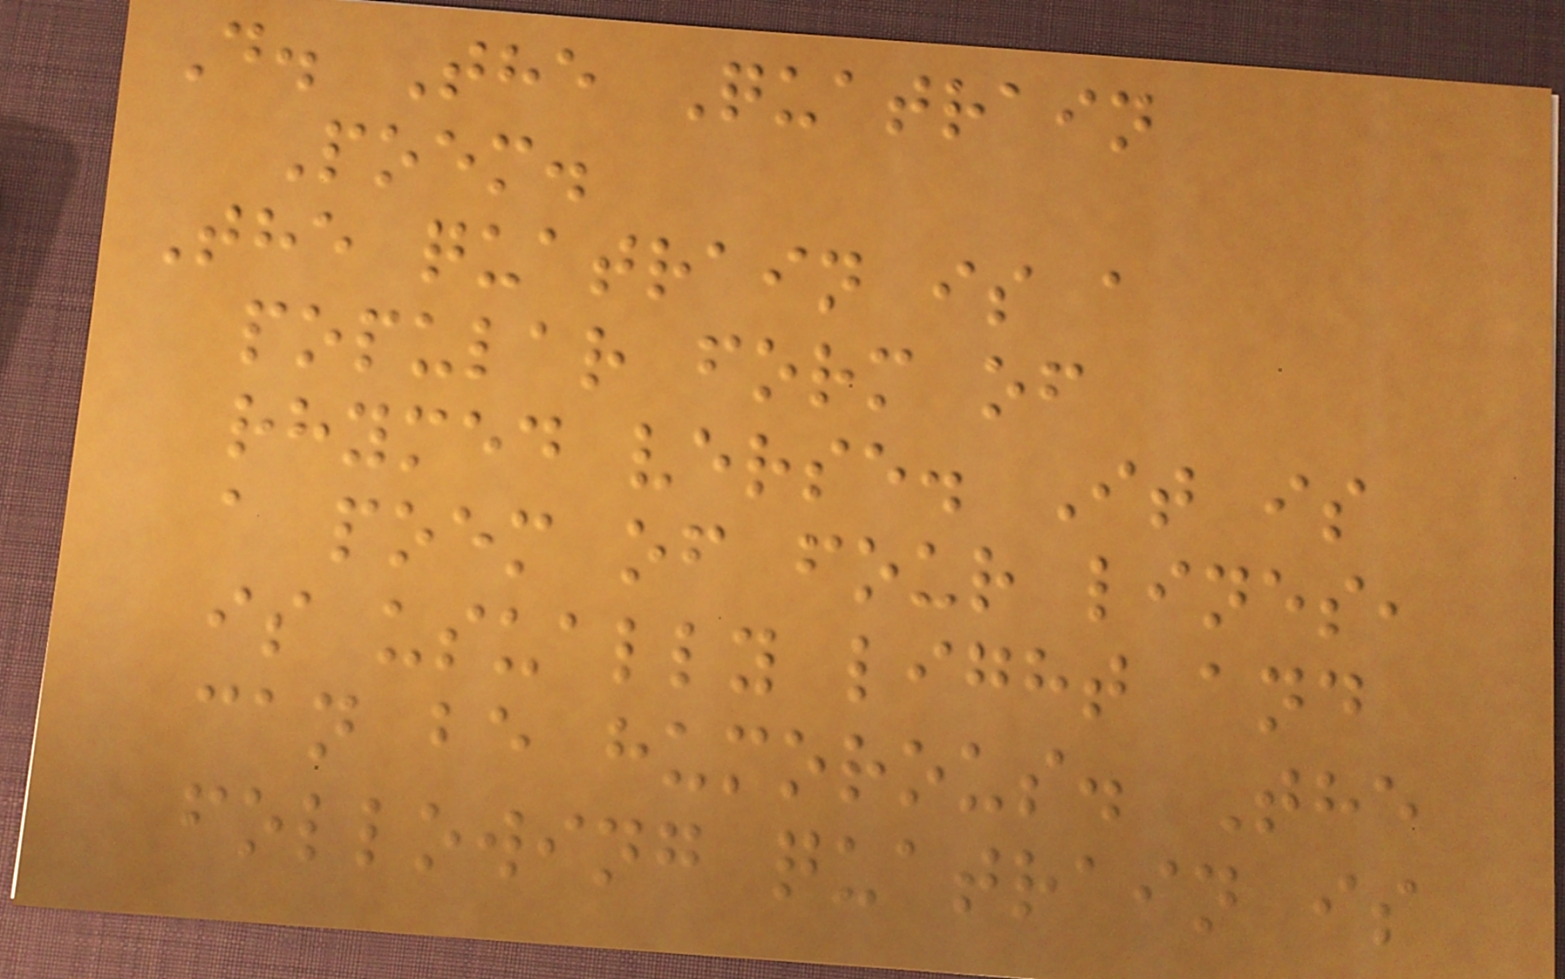D. The Quatrain
Poem.
The quatrain is a
popular form of
rhymed verse. It is
a poem of four lines,
is usually light and
can be humorous. The
following quatrain is
